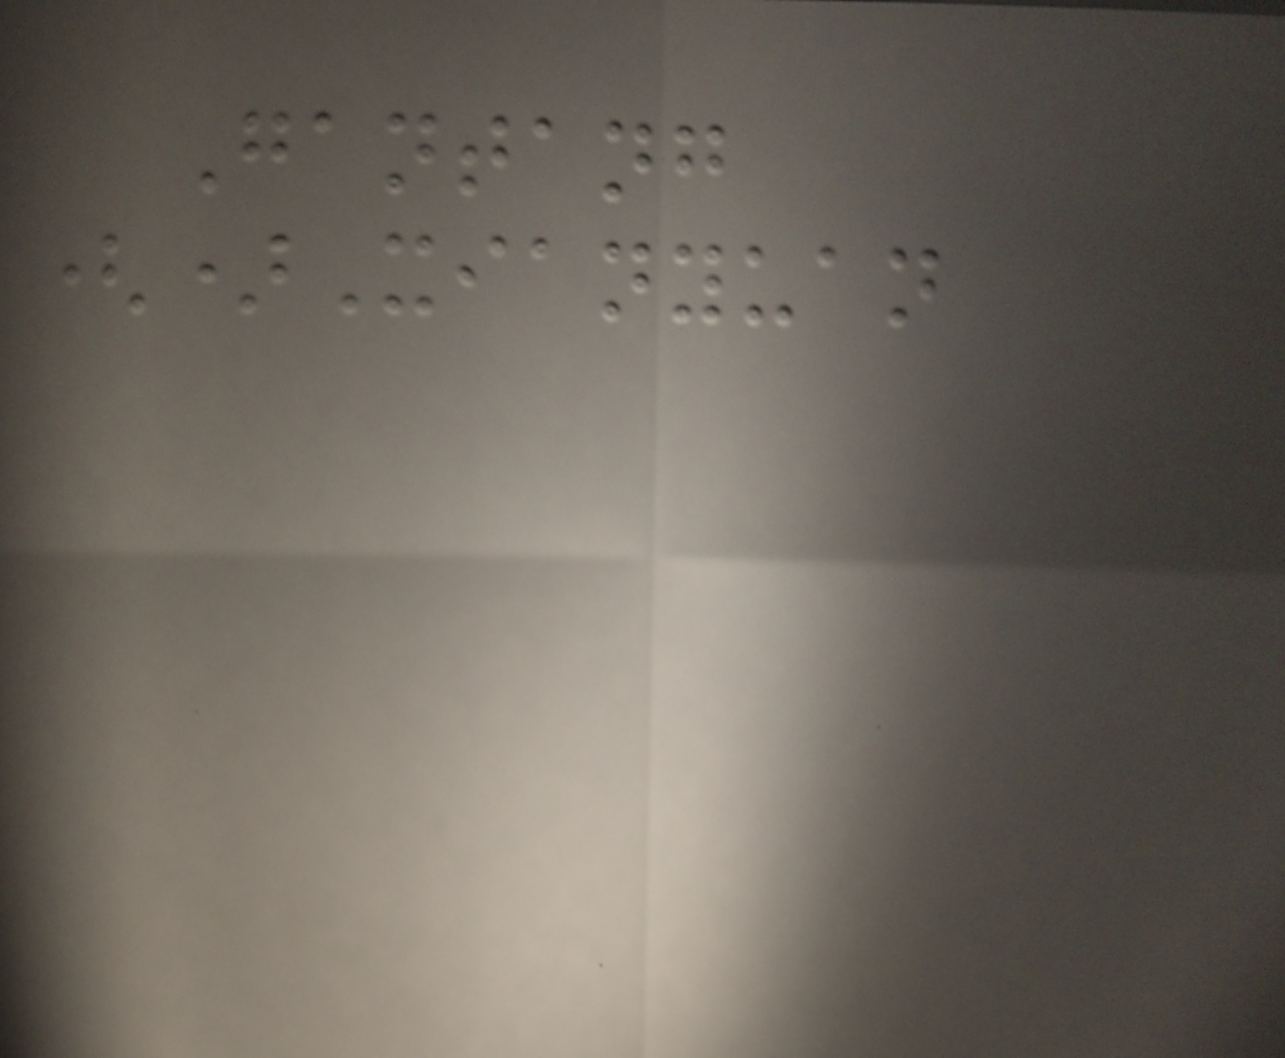Gantang
()Xianyuan
